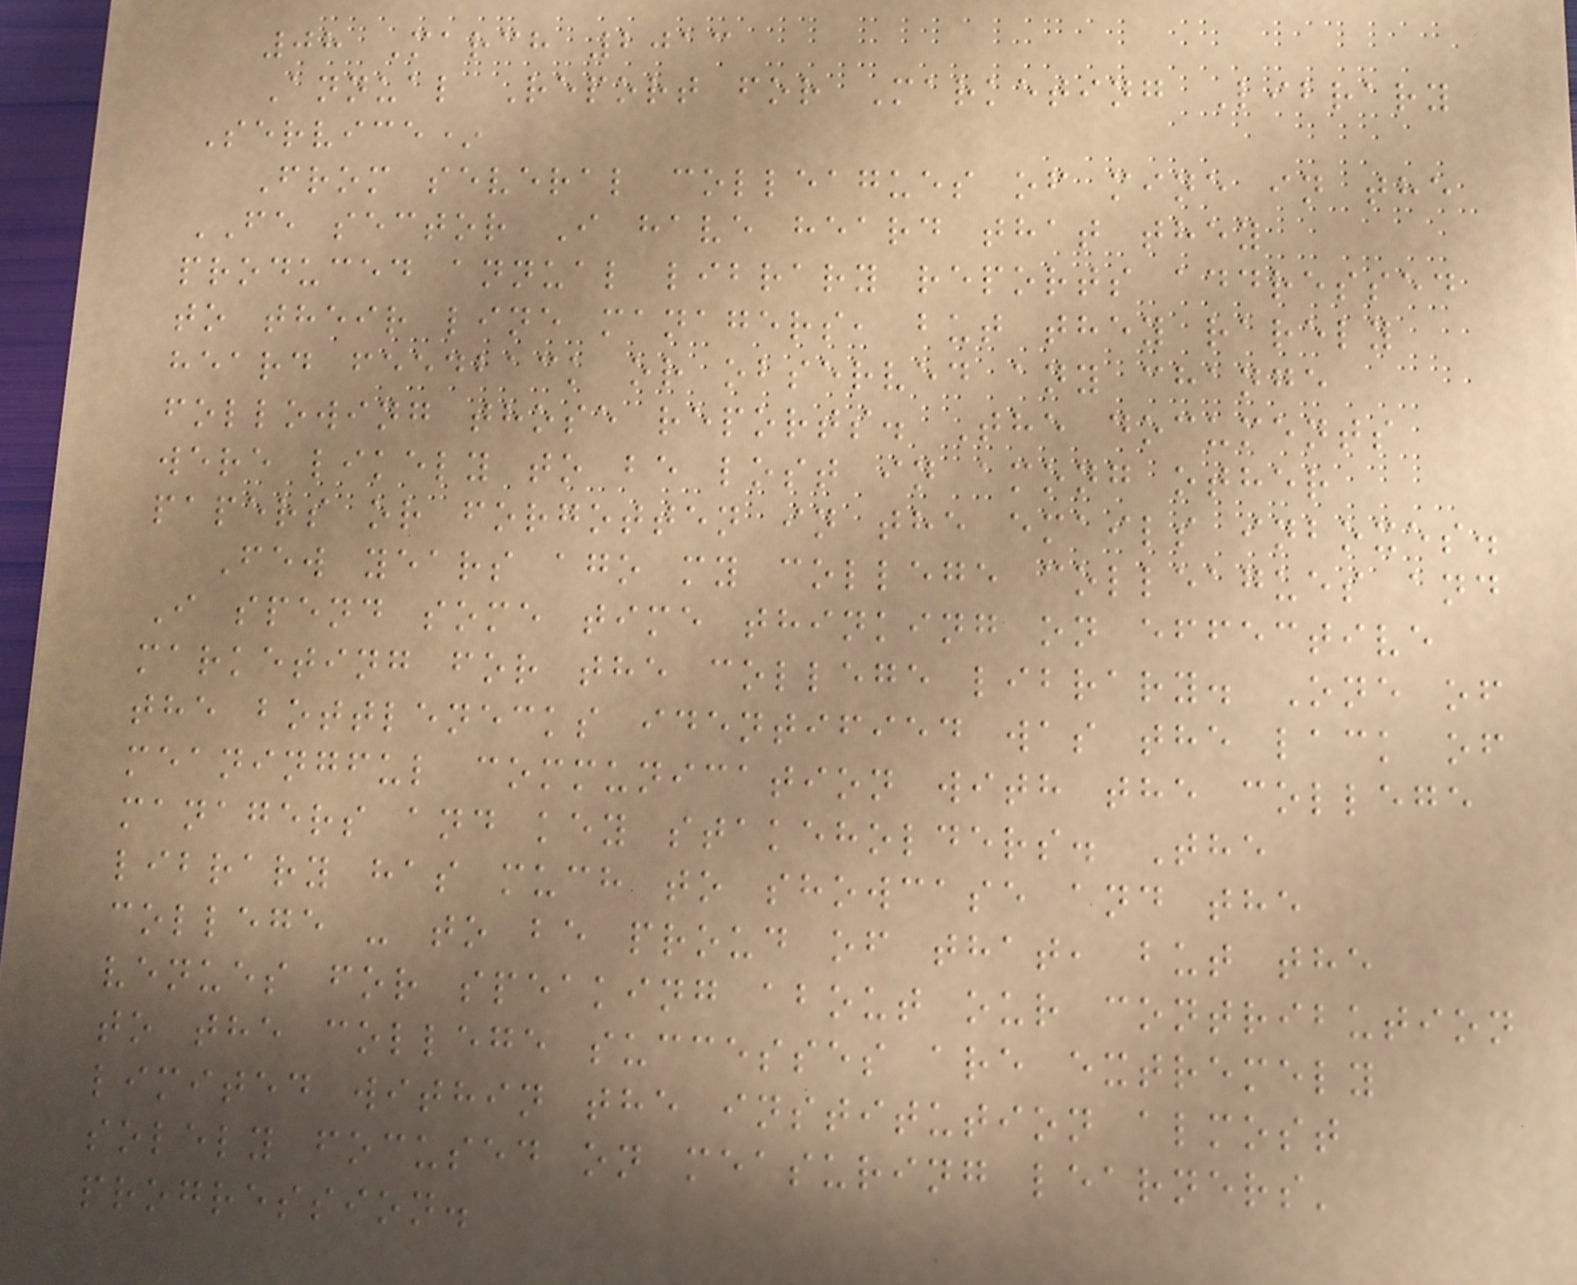08 March 2013
Annual Report for Marketing Library
Service*
From several colleagues of mine in the
FE sector I have heard that they
produced annual library reports addressed
to their line managers, but they rarely
heard feedback or observed any change
following those reports. The documents
were likely to be lost in among other
papers or forgotten in the emails inboxes.
Few years ago my college colleagues and
I spend some time thinking on effective
marketing for the college library. One of
the bottlenecks identified was the lack of
meaningful communication with the college
managers and key stakeholders. The
library has much to showcase and the
college - to be proud of that, but the
venues for speaking about our contribution
to the college successes are extremely
limited within the institution almost
solely focused on measuring learners'
progression.
